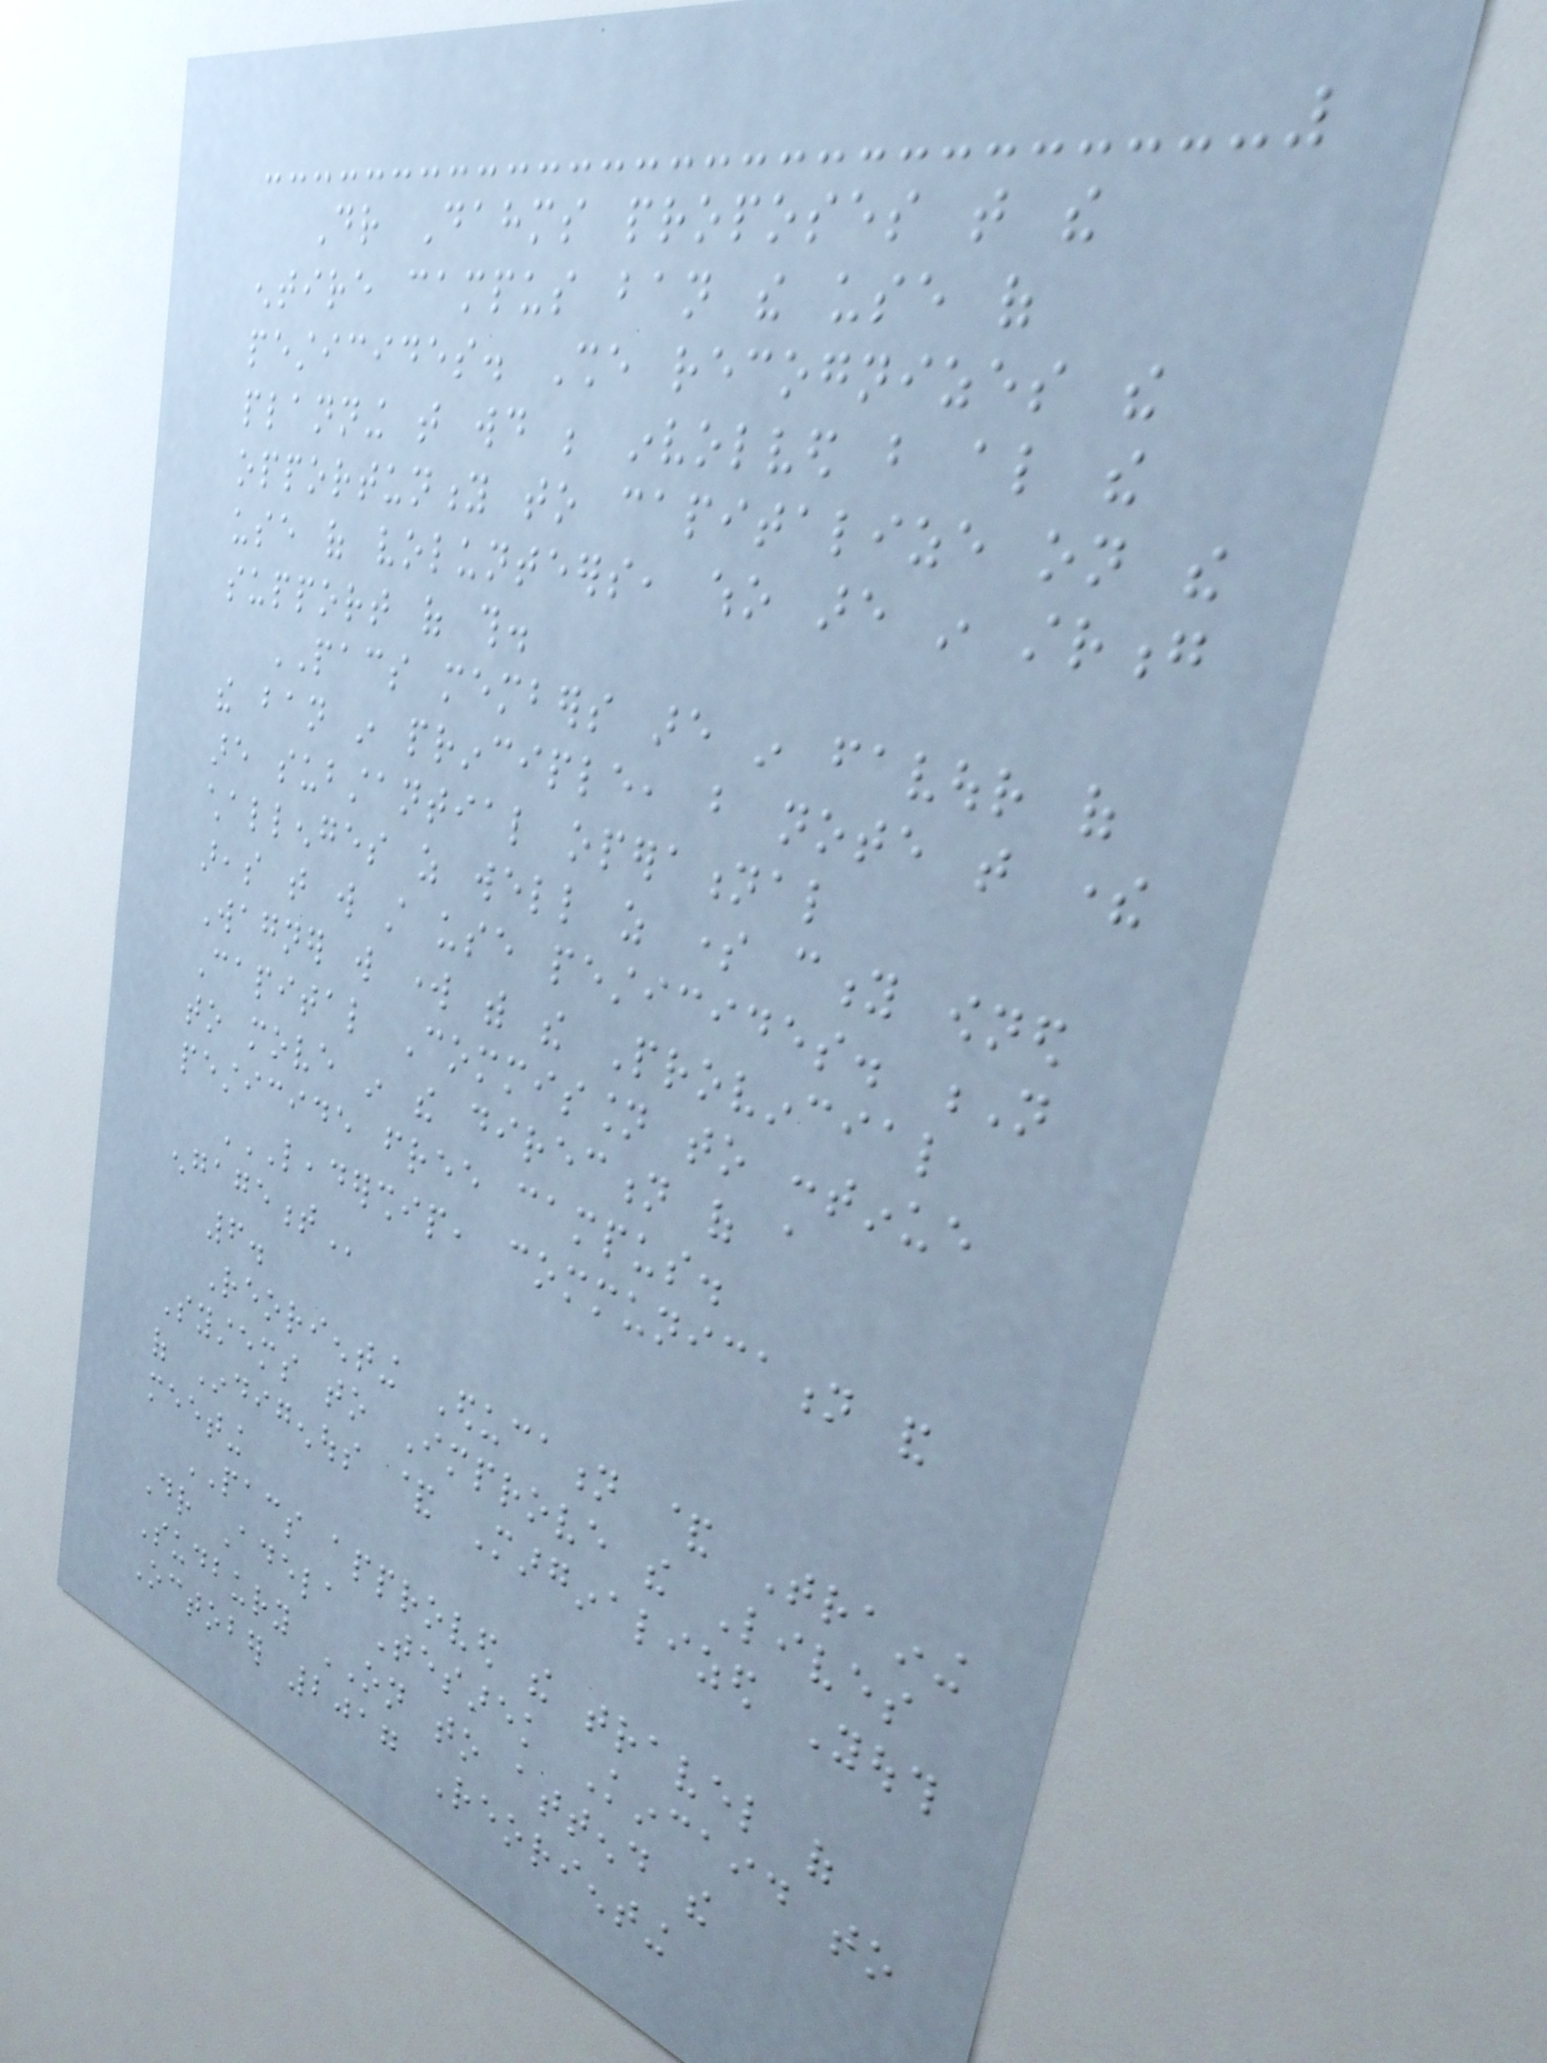Dr Dahms proposes that the
entire campus ban the use of
pesticides. She recognizes the
planning that would be involved but also the
opportunity to capitalize on the
use of volunteers, who are in strong
support of this.
PACS members are in favour of
the ban in principle, but note that there
are substantial operational
challenges as well as some city owned
areas that will still use pesticides. N
Wagner will work with the Provincial
Capital Commission to continue
to move in the direction of a
pesticide free campus.
LEADERSHIP, COMMUNICATION AND
ENGAGEMENT
6.
Reorienting Education & Training
Systems to Improve the Lives
of Indigenous & Marginalized Youth
meeting
PACS approved the travel of
Dr Adela Tesarek Kincaid to
Sudbury ON to attend the
October 2017 Reorienting
